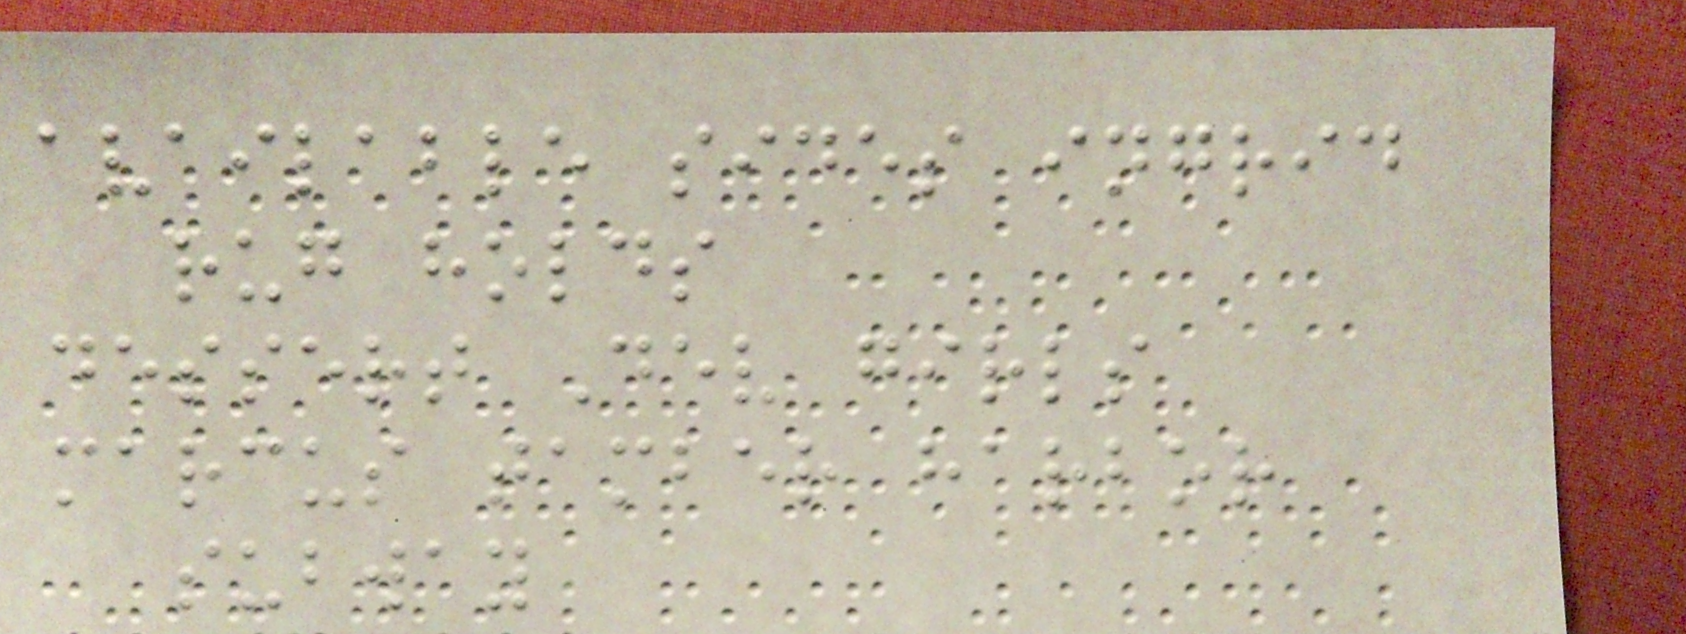available sides ingrid
rug holds
dessert Dev girls
marcus tamber harbor
subway
